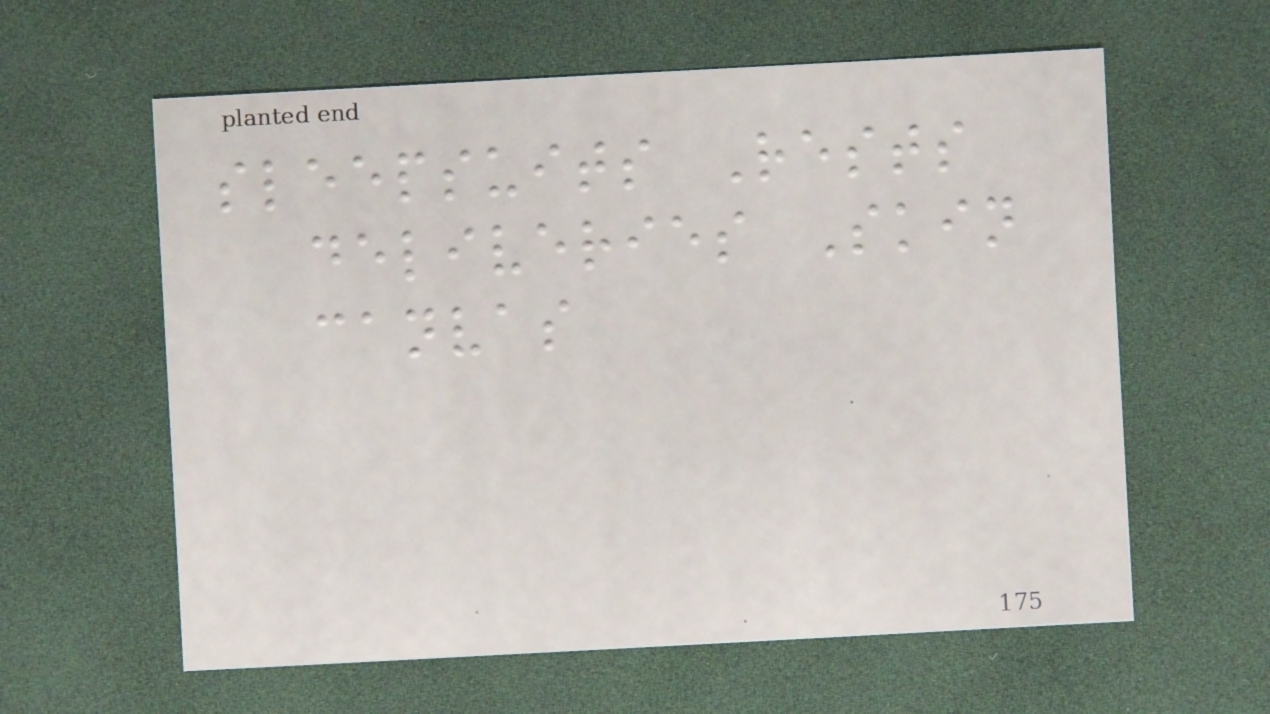sleepsuits Rests
deliveries Skin
canvas
